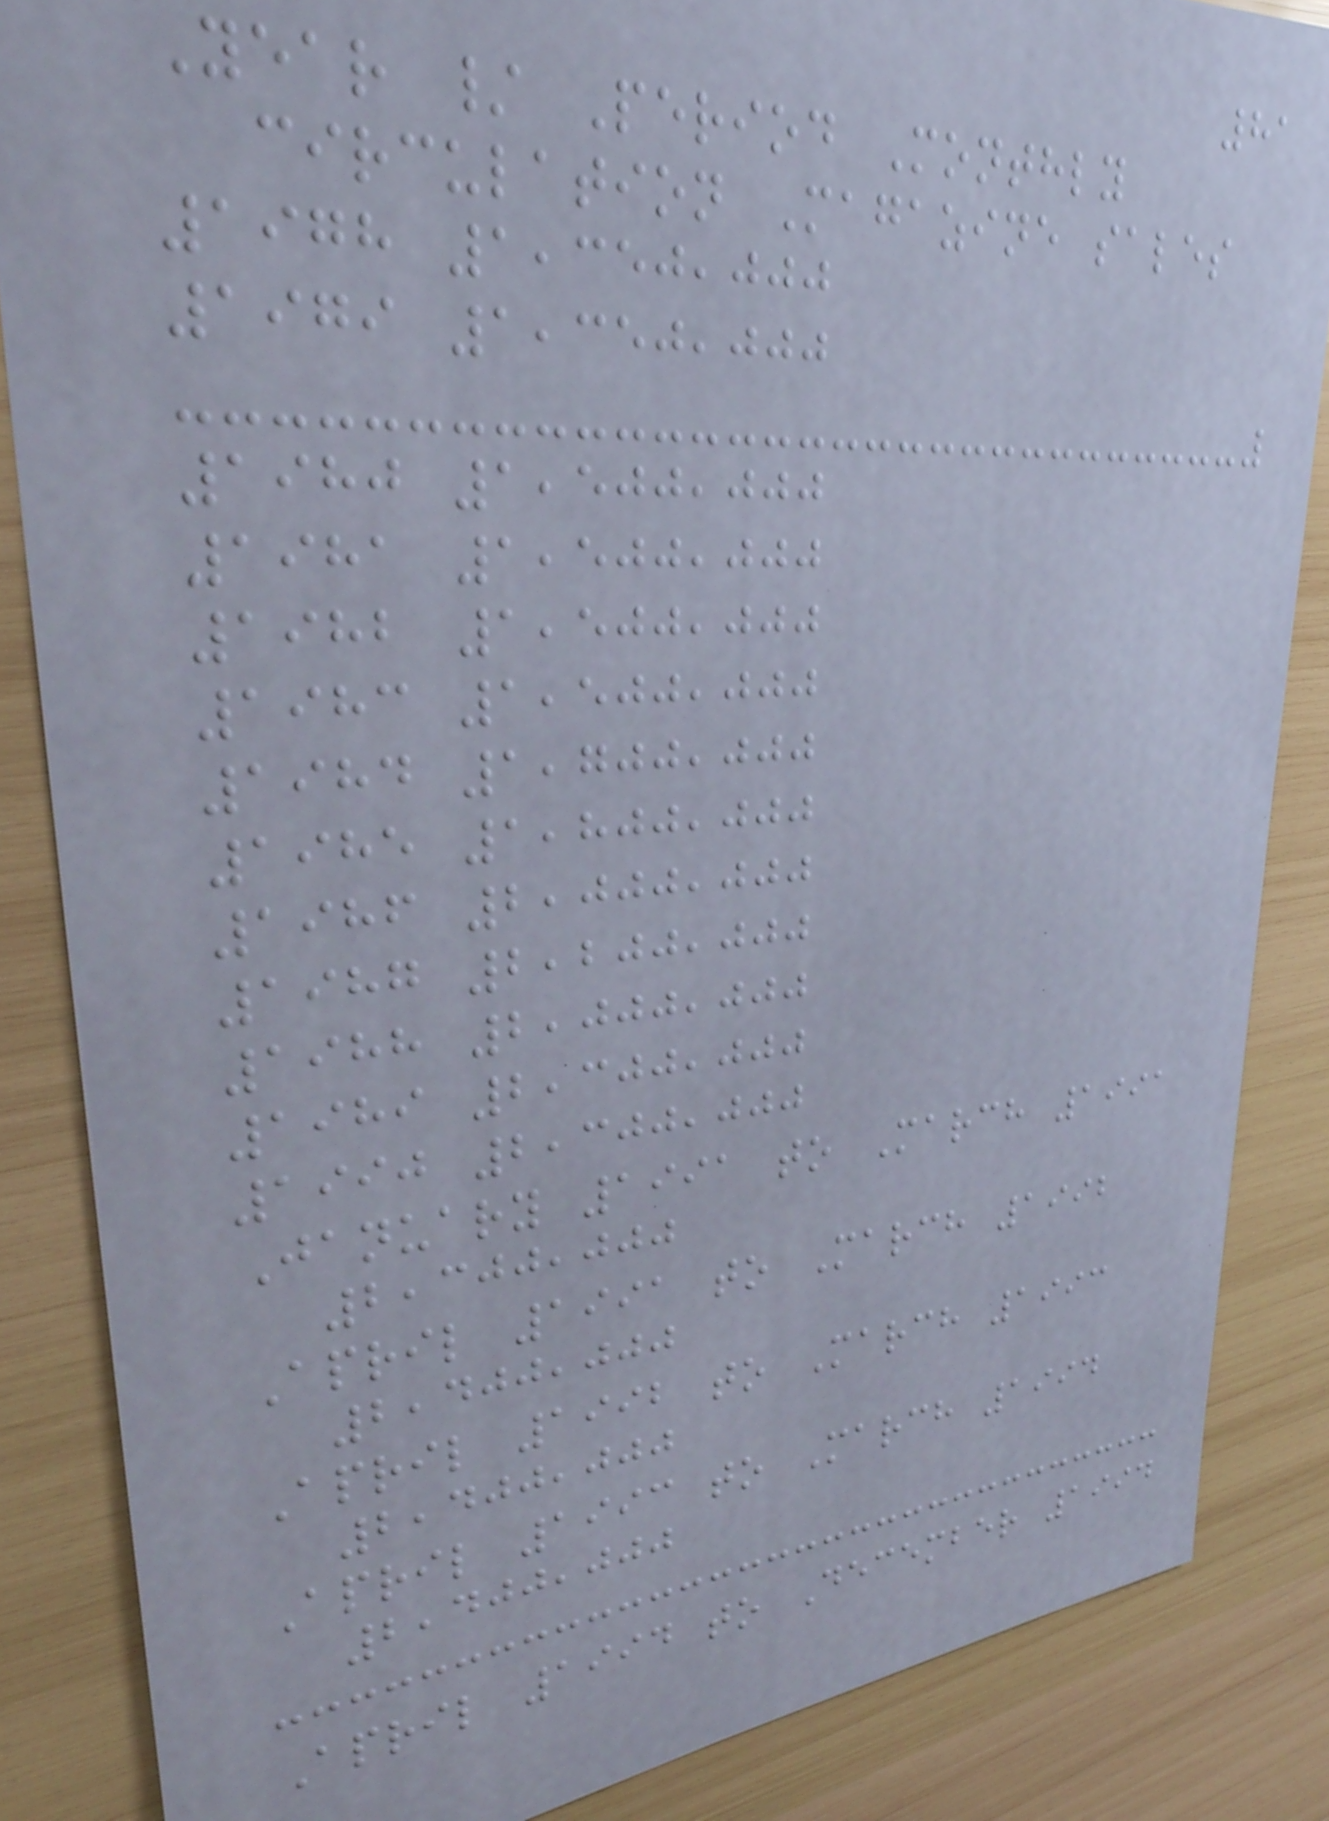81
Year / Period Monthly
circulation Magazine sales
1978 1,350,000
1979 1,350,000
1980 1,500,000
1981 1,500,000
1982 1,500,000
1983 1,500,000
1984 1,700,000
1985 1,800,000
1986 2,000,000
1987 2,200,000
1988 2,000,000
1989 2,300,000
1990 2,300,000
January 1991 to March 1991
2,300,000
April 1991 to March 1992
2,400,000
April 1992 to March 1993
2,400,000
April 1993 to March 1994
2,400,000
April 1994 to December 1994
